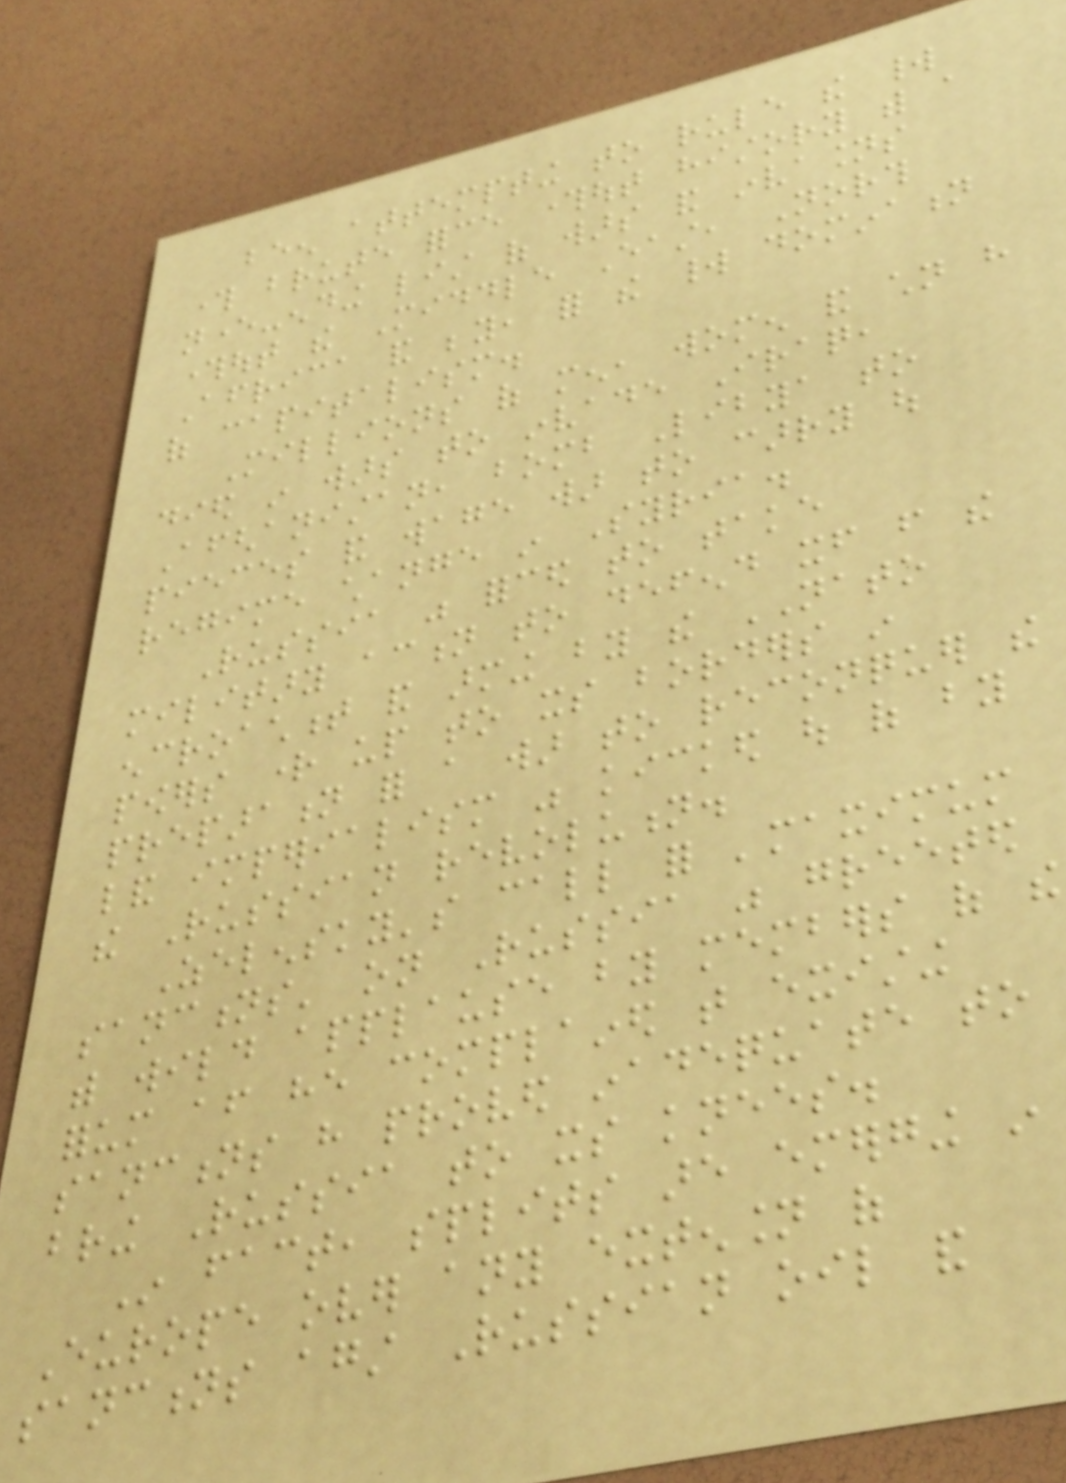been attempting to rule the world
through brute force throughout history with a
never-ending list of wars and invasions
throughout the Middle East, North
Africa and beyond, for the world domination
of capitalism.
Millions of men, women and children have
died in wars to invade Iraq,
Afghanistan, bomb Libya to
pieces and wage war to carry out
regime change in Syria.
Russia was forced to take
military action to defend itself from the
encroachment and arming by the NATO
powers right up to its borders in
preparation for a war to reconquer the
land imperialism was kicked out of by
the Russian revolution.
Zelensky's call for 'maximum
sanctions' on Russia was greeted
with wild applause by members of the
forum after he complained that existing
sanctions have proved inadequate to
bring Russia to its knees.
In fact, splits are emerging in
Europe over any extension of
sanctions against Russian oil and
